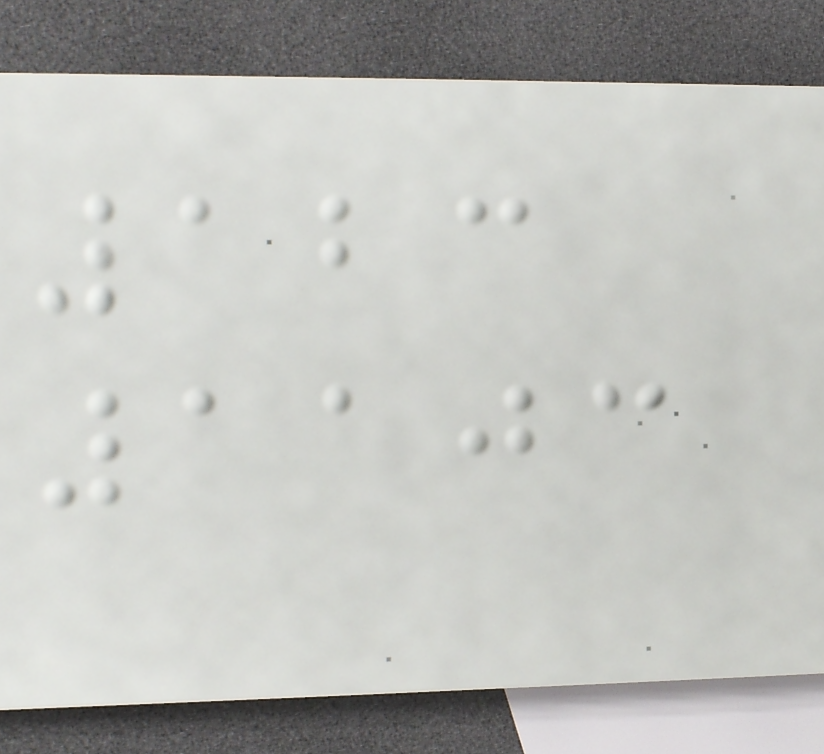123
1103
